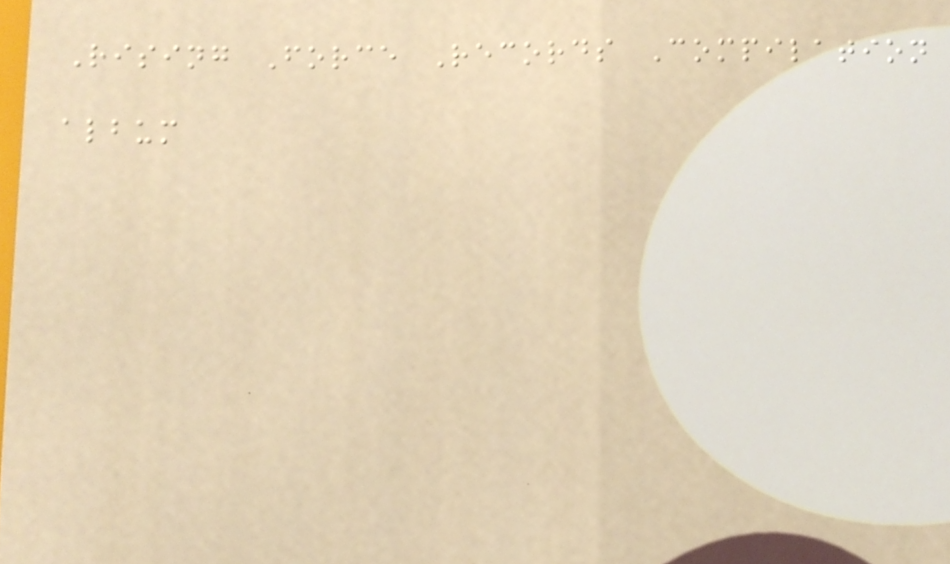Rising Force Records Compilation
album
